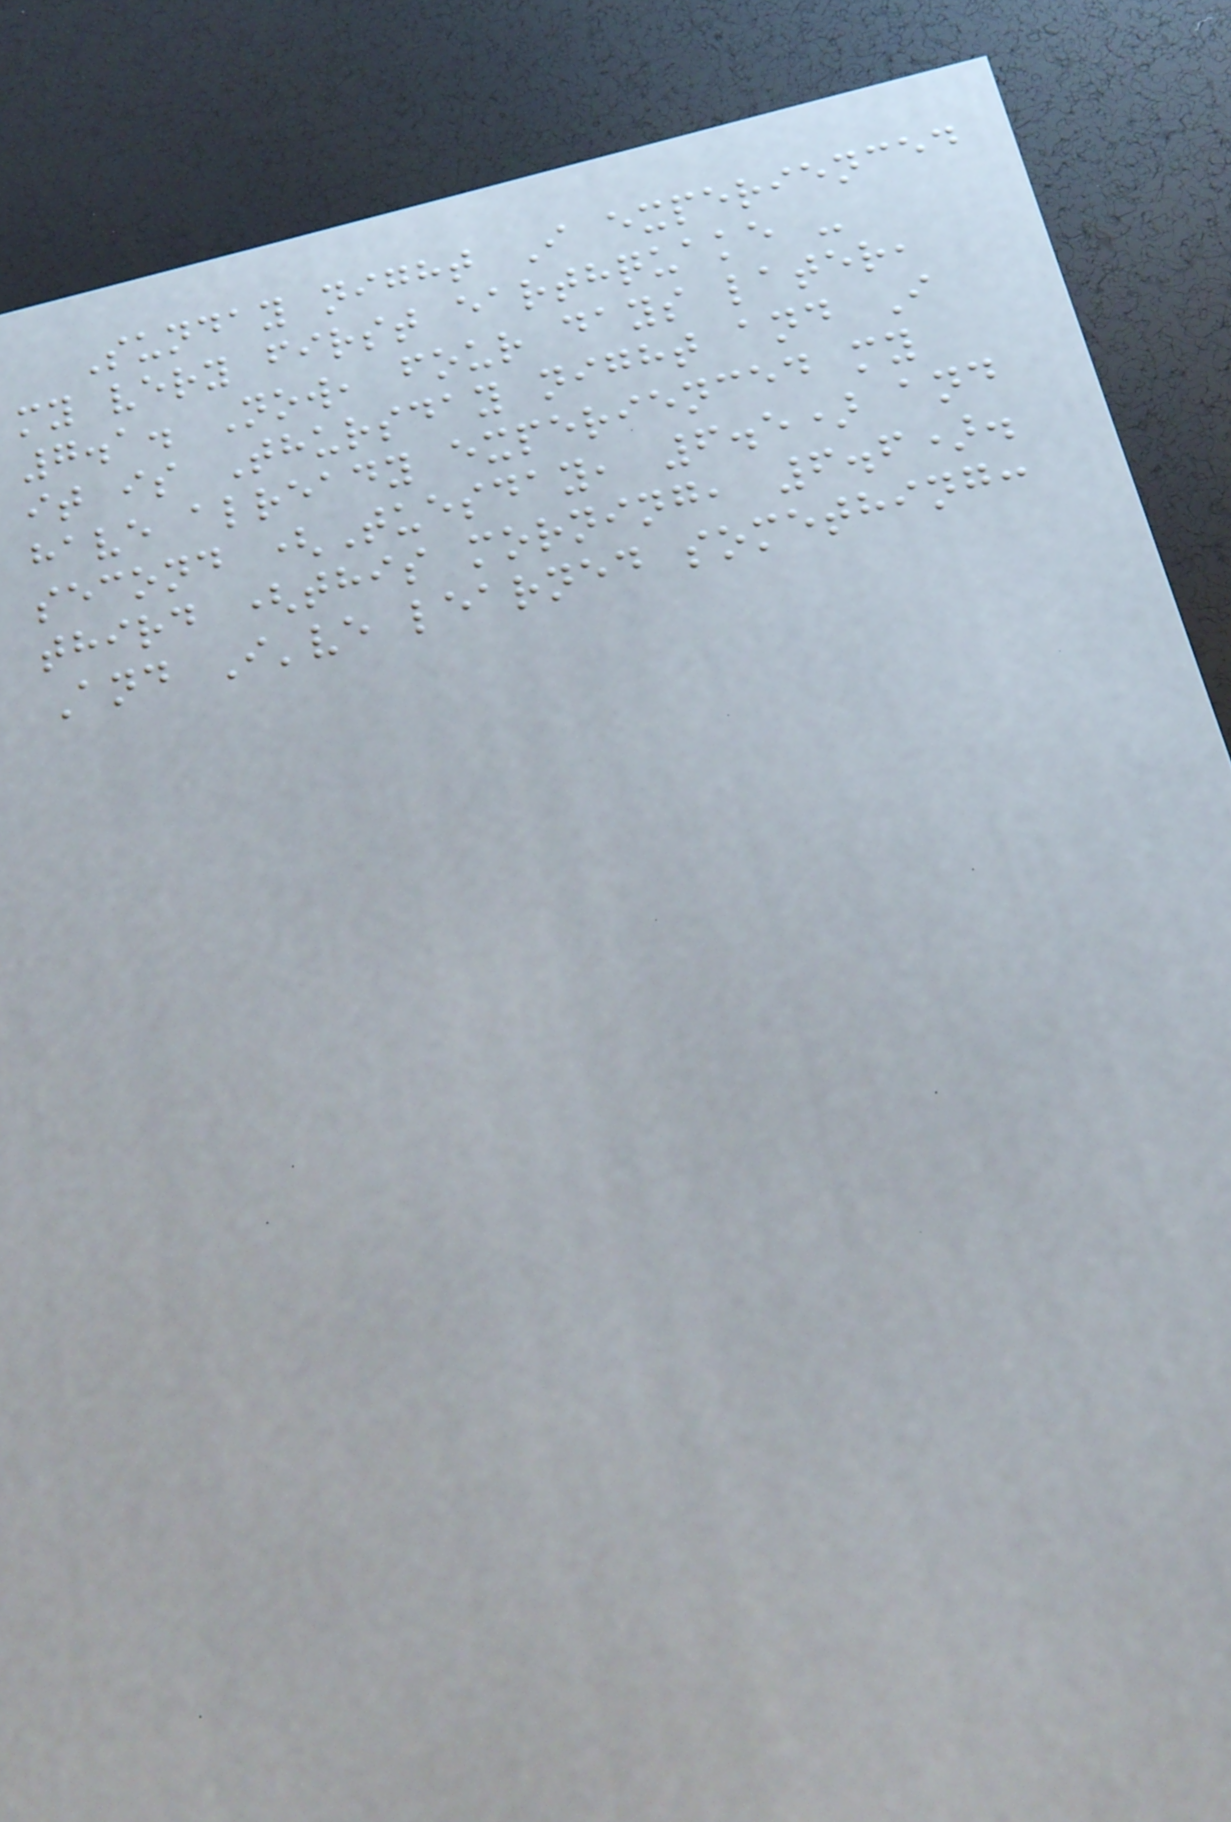Sunday night I experienced
my very first earthquake -
7.1. Now, four days later,
it is Thursday night and I
have already experienced my
second (Tuesday, 6.5) and
third (this morning, 6.6).
And I've learned something:
